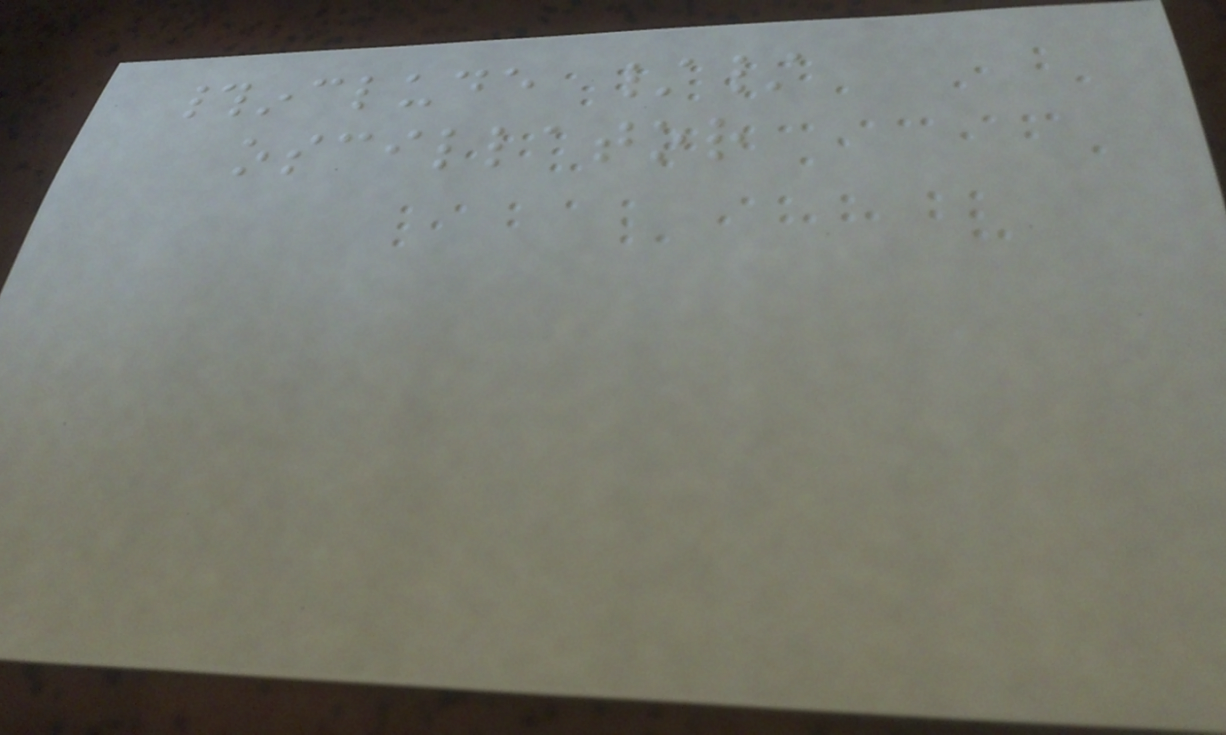#include //
oscillator
